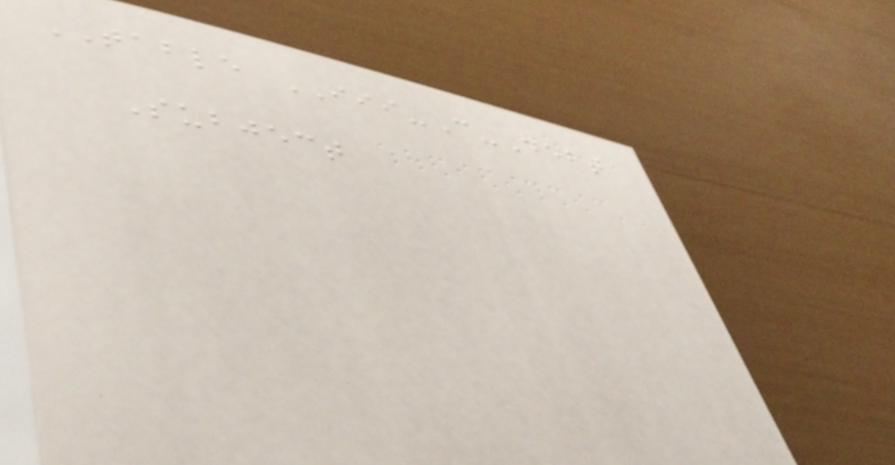TABLE III-C-Debt
Subject
